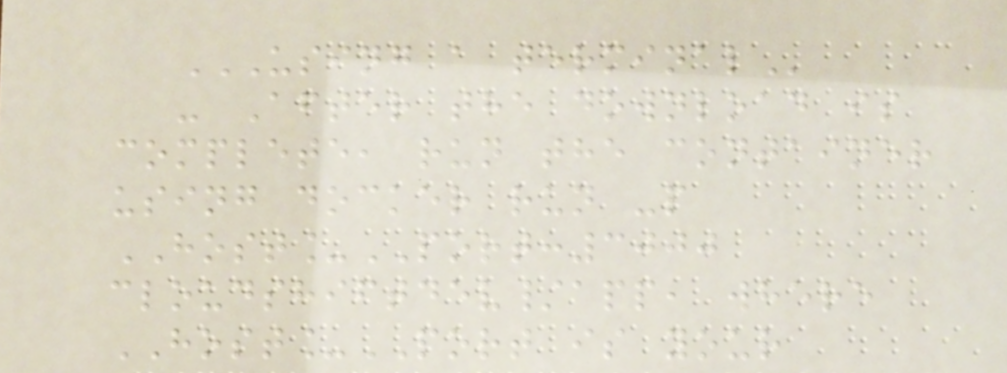USING A TERMINAL
- After the download is
complete, run the container
using docker run -p
HOST_PORT:3000
cloudshiftdev/app, where
HOST_PORT is your
